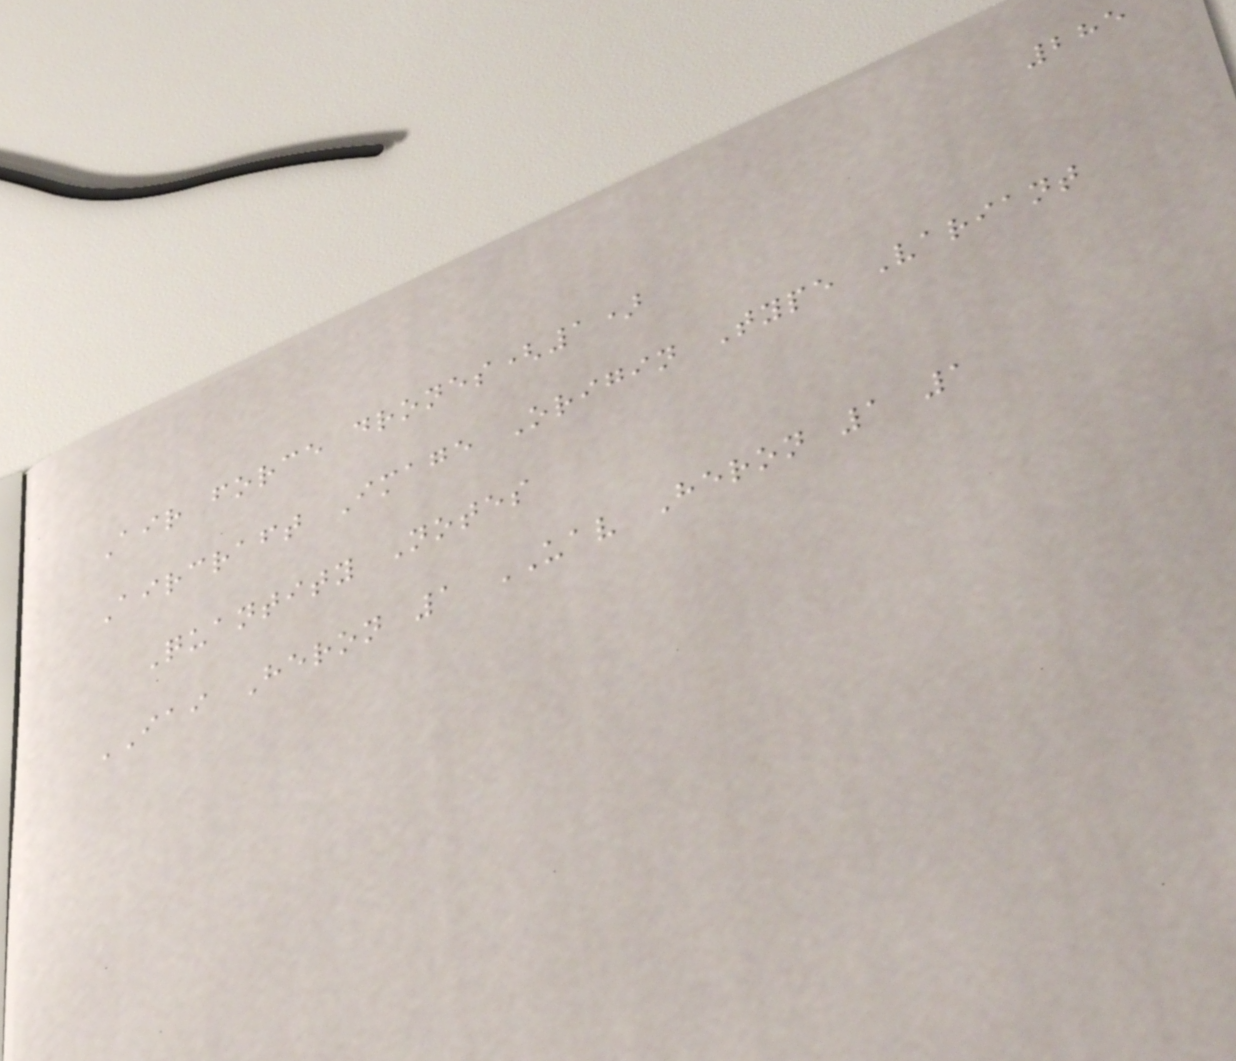285
Air force drones(1)
Aircraft Image Origin Type Variant
Quantity Notes
IAI Heron 1 UAV Heron 1 1
